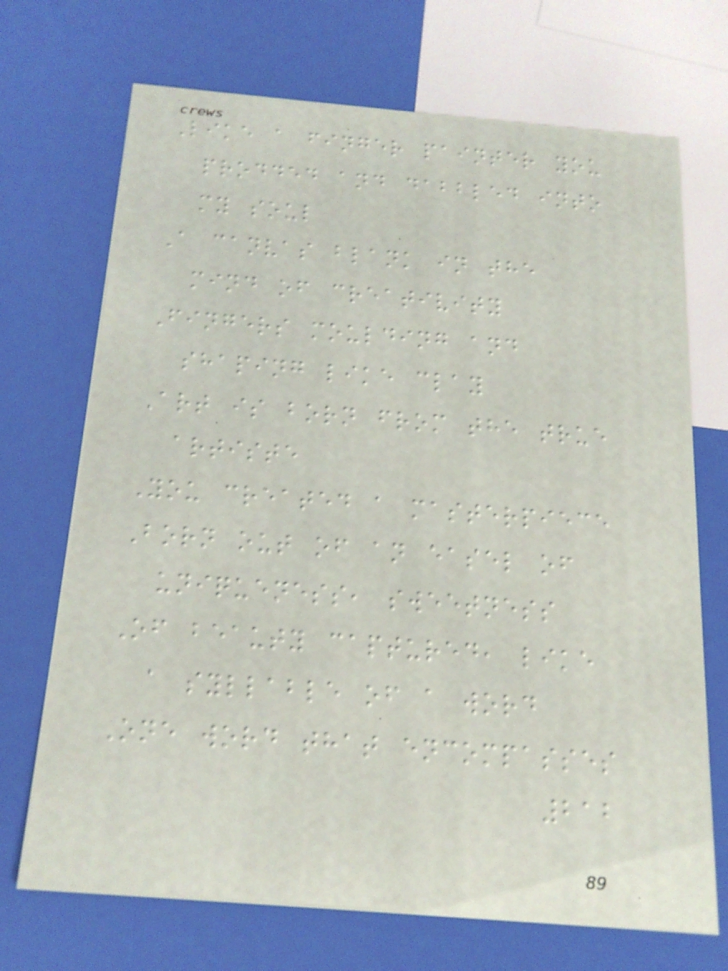Like a finger painter you
prodded and dabbled into
my soul
A canvas blank in the
mind of creativity
Fingers moulding and
shaping like clay
Art is born from the true
artiste
You created a masterpiece
Born out of an easel of
uniqueness, sweetness
Of beauty captured, like
a syllable of a word
One word that encompasses
212
